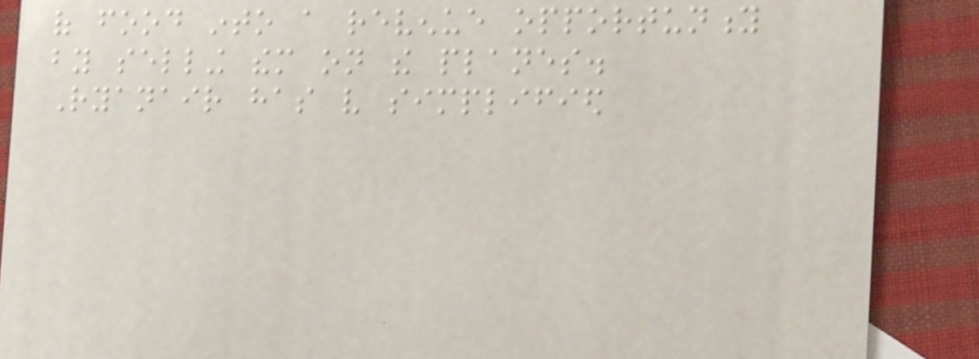of food into a revenue opportunity
by selling them on the planes.
Ryanair has very simplified
